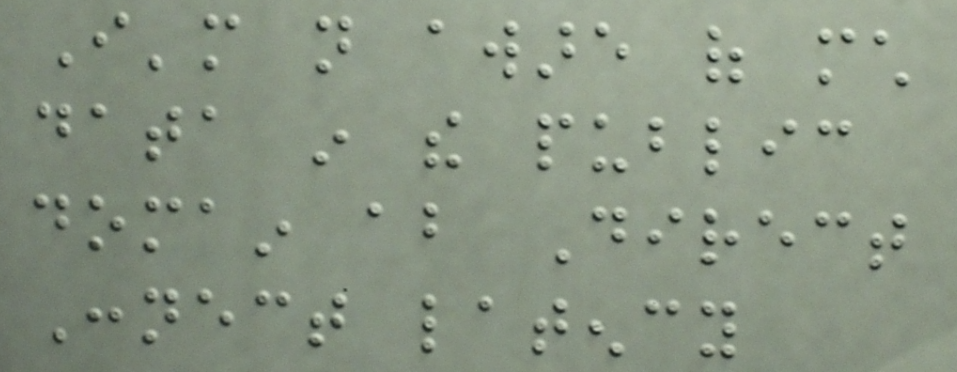I'm not aware of much
data in the public
domain about Direct
Connect latency
